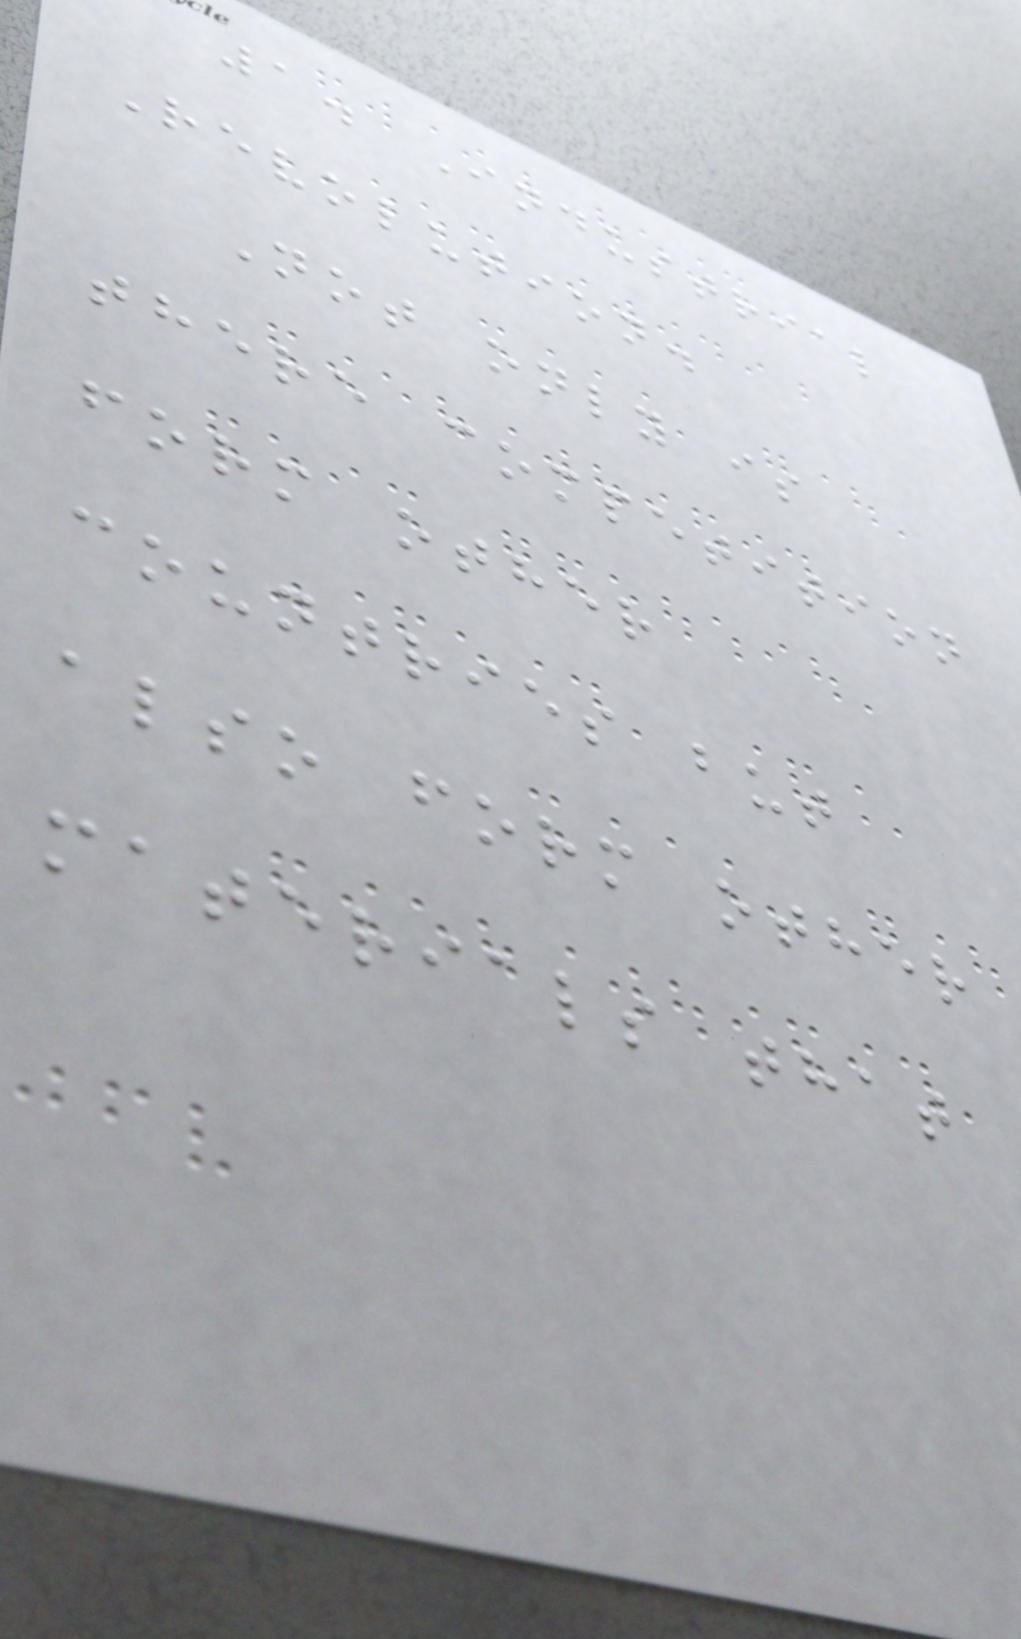1. Industrial
Revolution.
Not only is
there competition
form other
countries but
also form other
materials that
